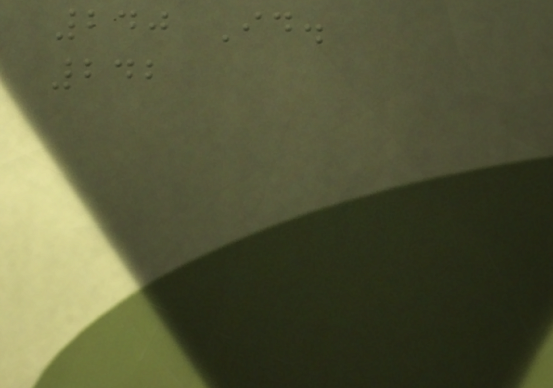240 Id.
242
